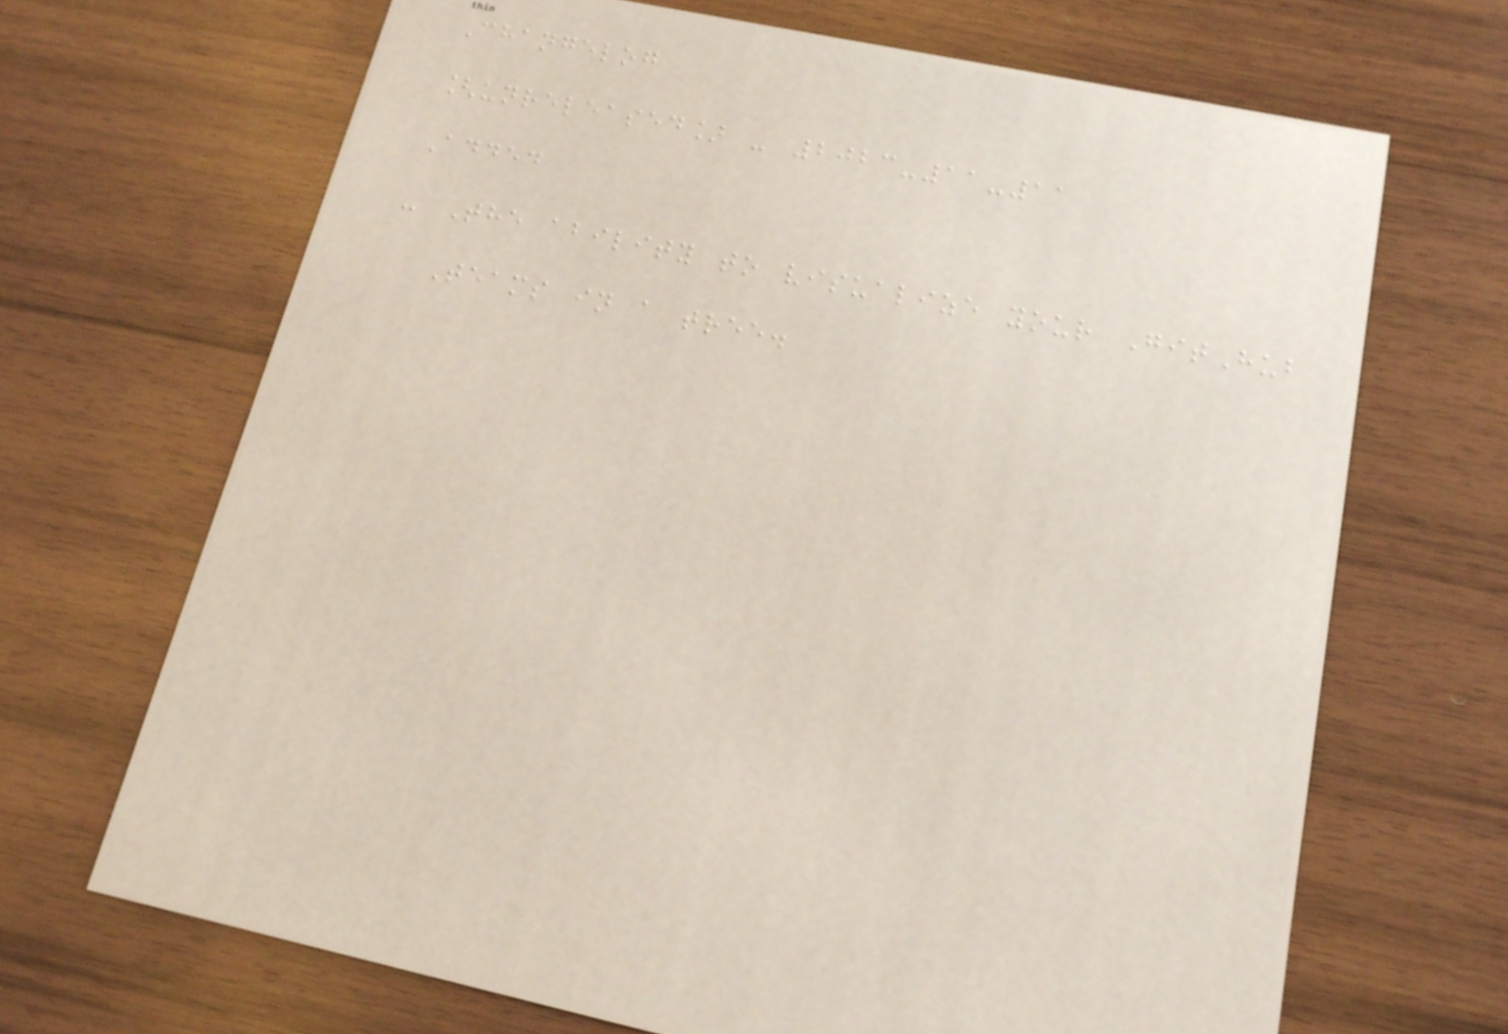Changelog
[unreleased] - 2023-11-11
Added
- The ability to visualize your GitHub
Teams in a tree.
